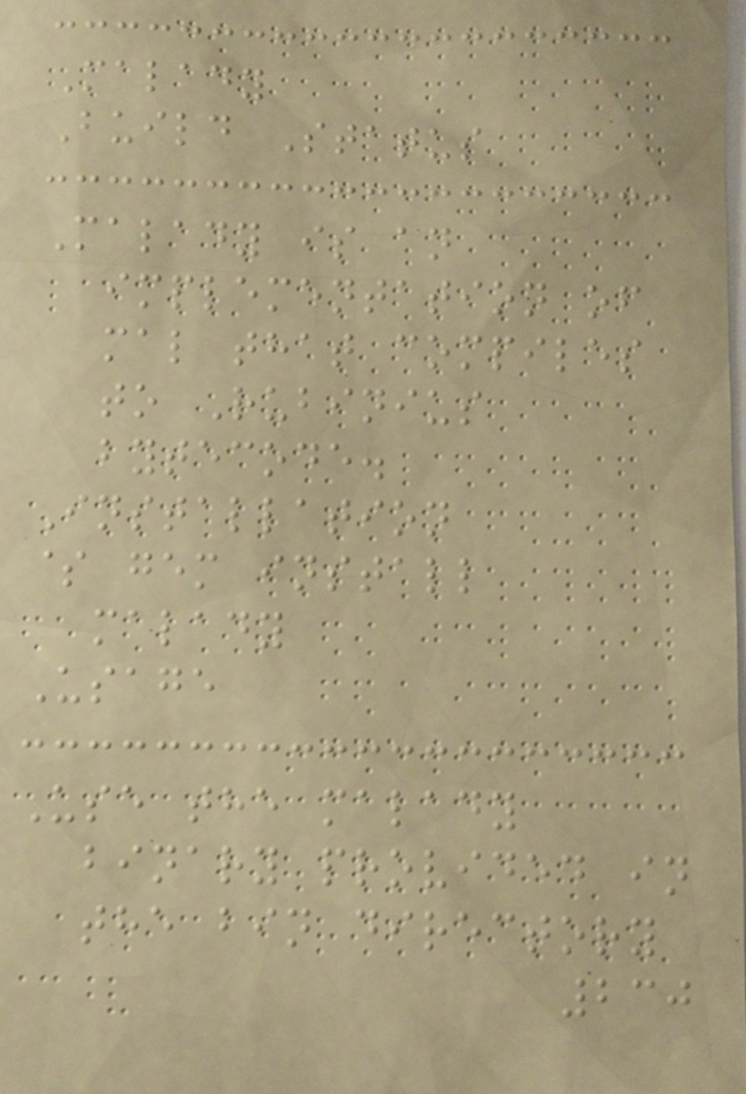Malady
Build Status
Malady is an
implementation of
mal that compiles
to Rubinius
bytecode.
Installation
$ gem install
malady
Usage
Use the malady
binary provided in
the bin directory
230
